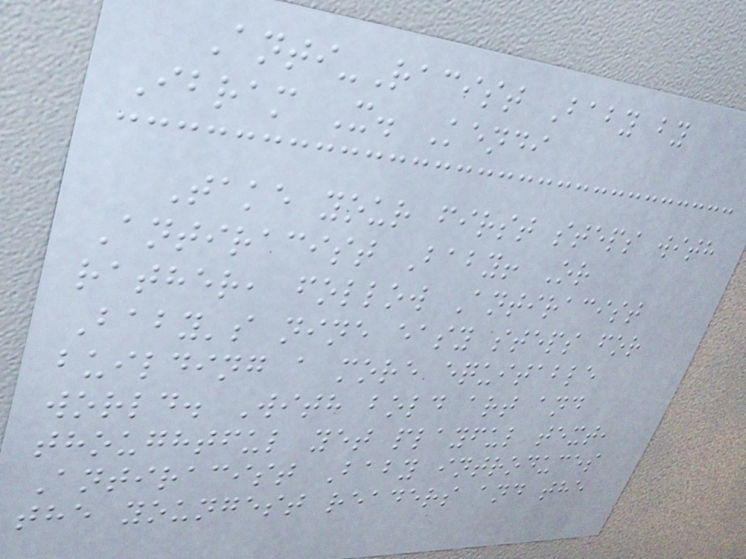Anti-Racist Baby by
Ibram X. Kendi
Take your first steps with
Antiracist Baby! Or
rather, follow Antiracist
Baby's nine easy steps for
building a more equitable
world. With bold art and
thoughtful yet playful text,
Antiracist Baby introduces
the youngest readers and the
